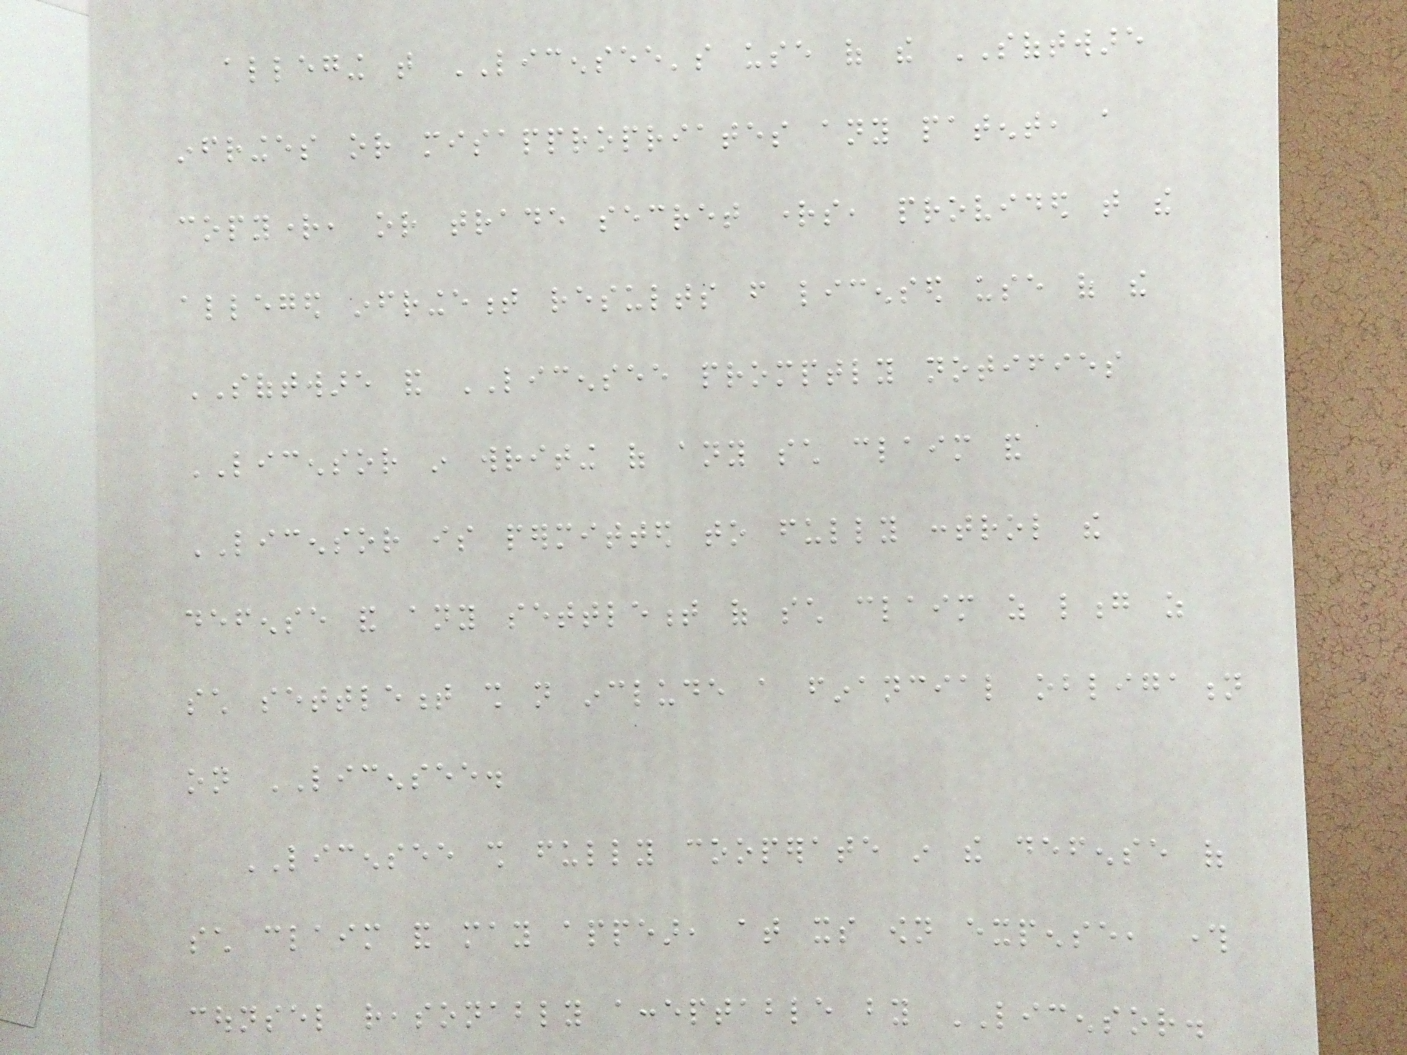alleging that LICENSEE's use of the SOFTWARE
infringes or misappropriates any patent, a
copyright, or trade secret rights, provided that the
alleged infringement results from licensed use of the
SOFTWARE and LICENSEE promptly notifies
LICENSOR in writing of any such claim and
LICENSOR is permitted to fully control the
defense and any settlement of such claim as long as
such settlement shall not include a financial obligation
on LICENSEE.
LICENSEE shall fully cooperate in the defense of
such claim and may appear, at its own expense, through
counsel reasonably acceptable by LICENSOR.
